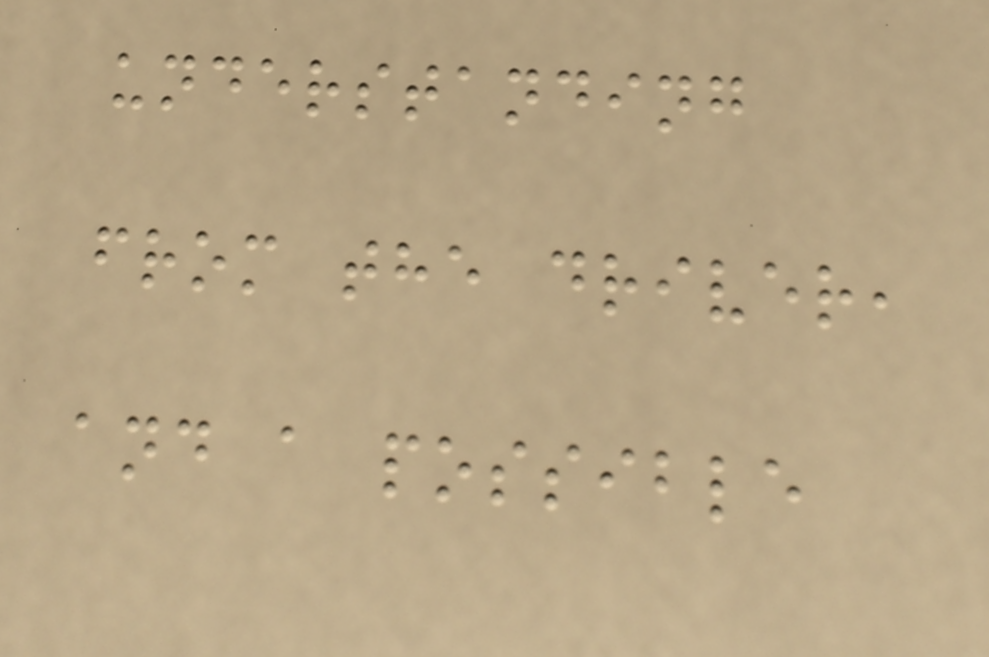understanding
from the driver,
and a possible
